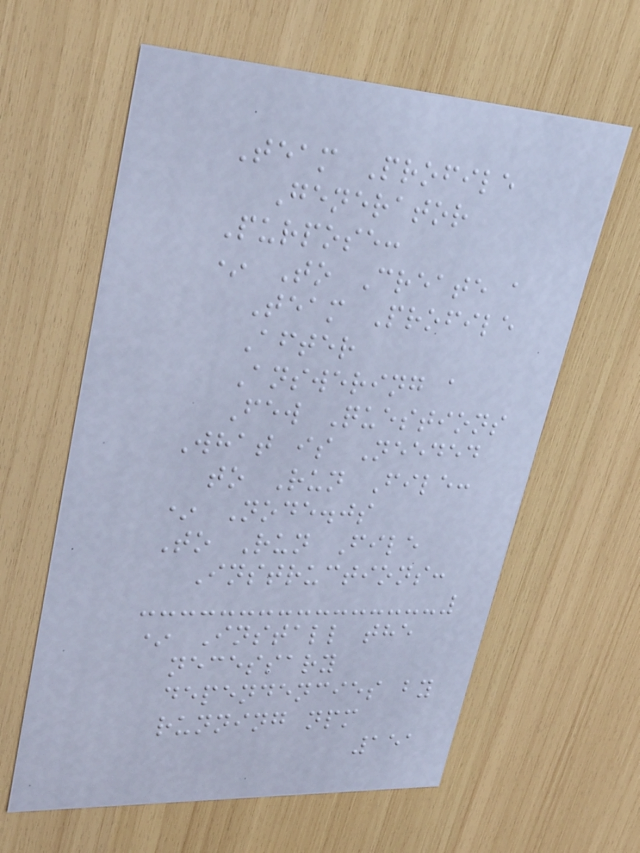Team Profile
Generator
Purpose:
* To Create a
Team Profile
After
Answering a
Few Questions
What is Needed
to Run File:
* Node.js
To Run File
Instructions:
* Install the
necessary
dependencies by
running npm
151
